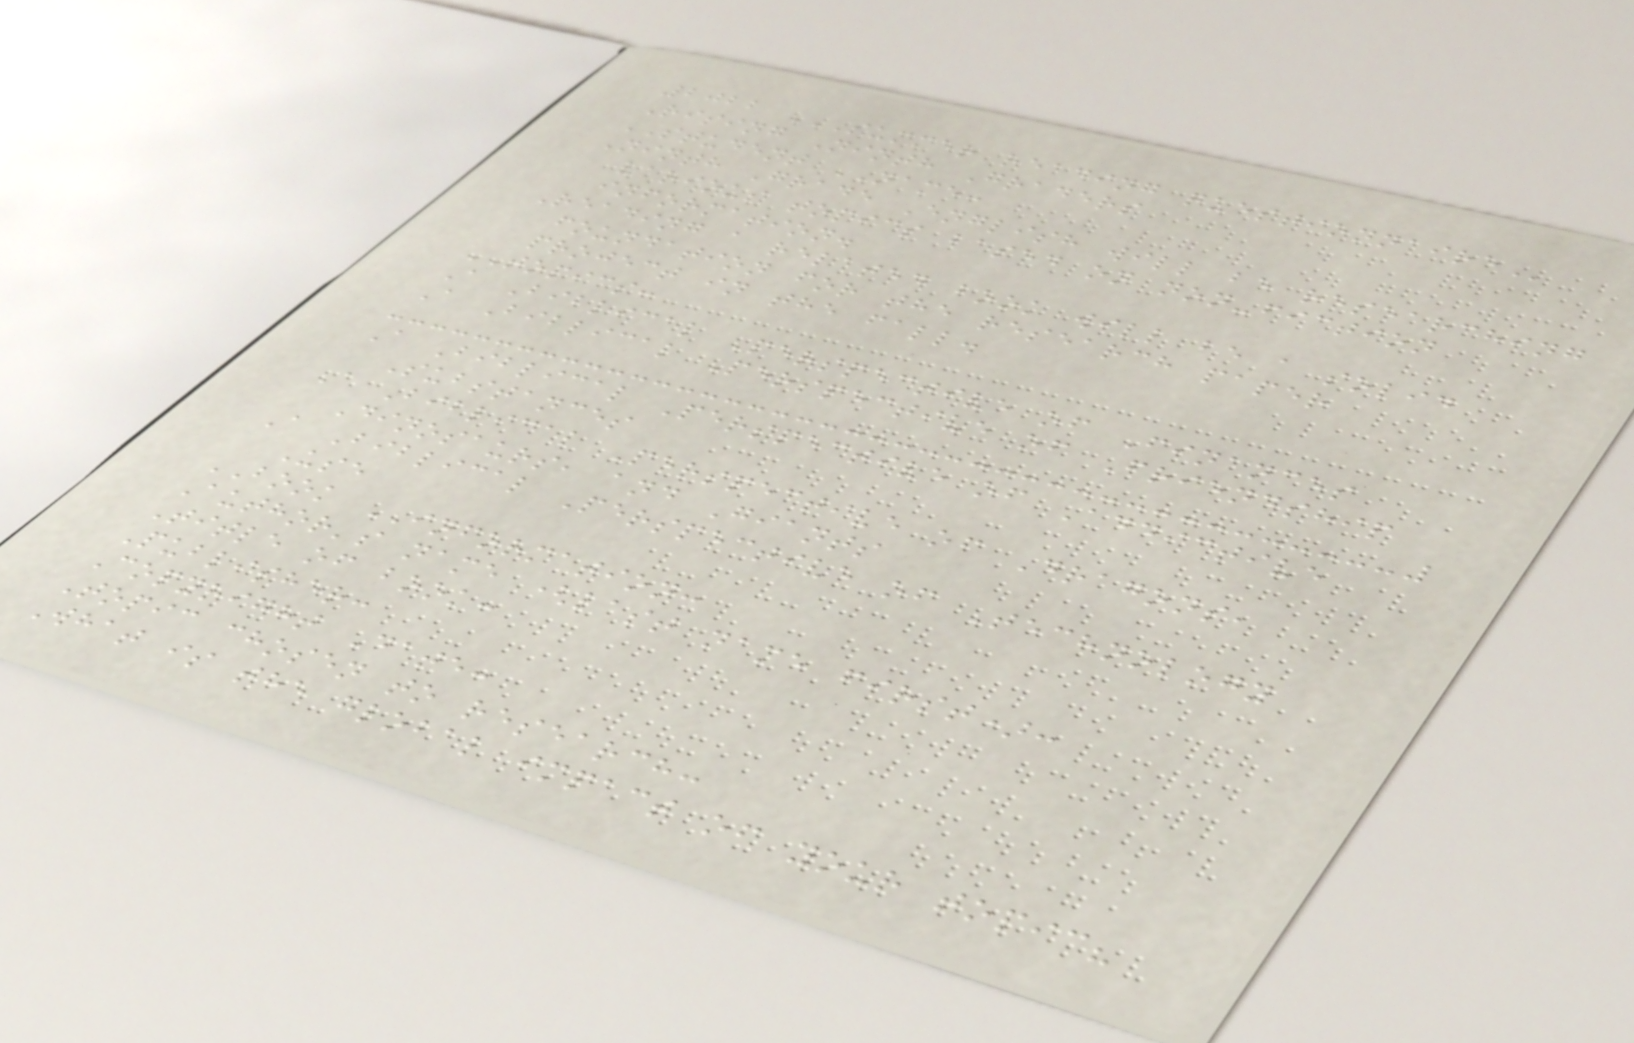2022 SUMMER READING QUESTIONNAIRE
Rising Ninth Graders
STUDENT NAME:
Ninth Grade English will be researching
various topics based on non-fiction
information.
Reading a related book will be a solid
foundation for the research paper
project in the fall.
TOPICS:
A Biblical Perspective of Finances
A Biblical Perspective of Friendship
A Biblical Perspective of Addictive
Substances
A Biblical Perspective of Dragons,
Dinosaurs, and Giants
A Biblical Perspective of Technology
Use
BOOK INFORMATION:
Author's name (last name first):
Title of book:
Publisher:
Copyright Date:
Topic chosen to research:
What is the global impact of your topic?
